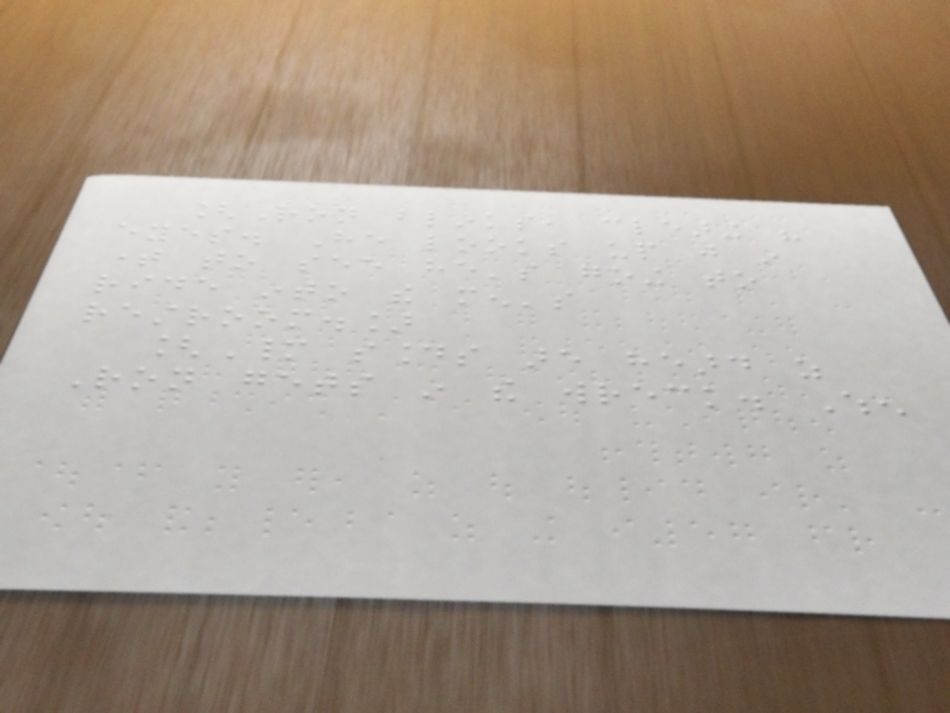[Ron blinks, clearing his
eyes. He looks up just in
time to see he's going to
ride into the men's
restroom.]
[Many sounds are heard as
Ron gets in the wreck. When
